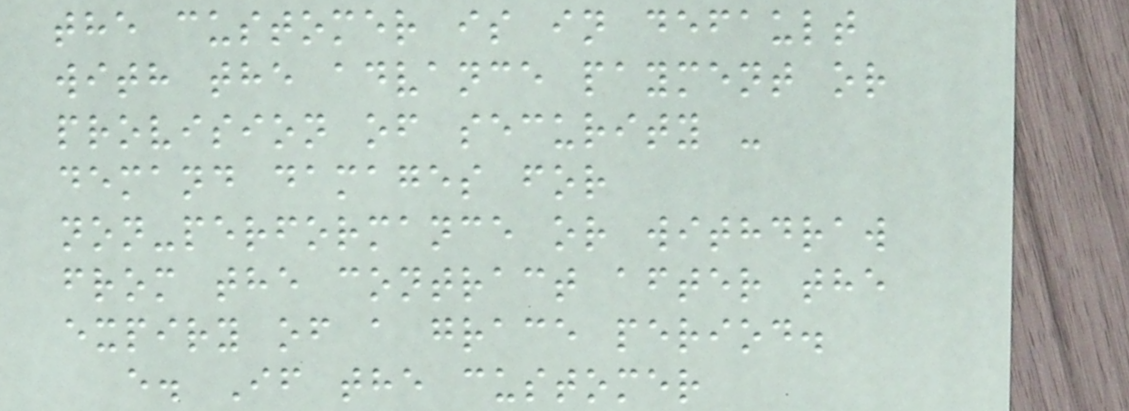the customer is in default
with the advance payment or
provision of security -
demand damages for
non-performance or withdraw
from the contract after the
expiry of a grace period.
e. If the customer
